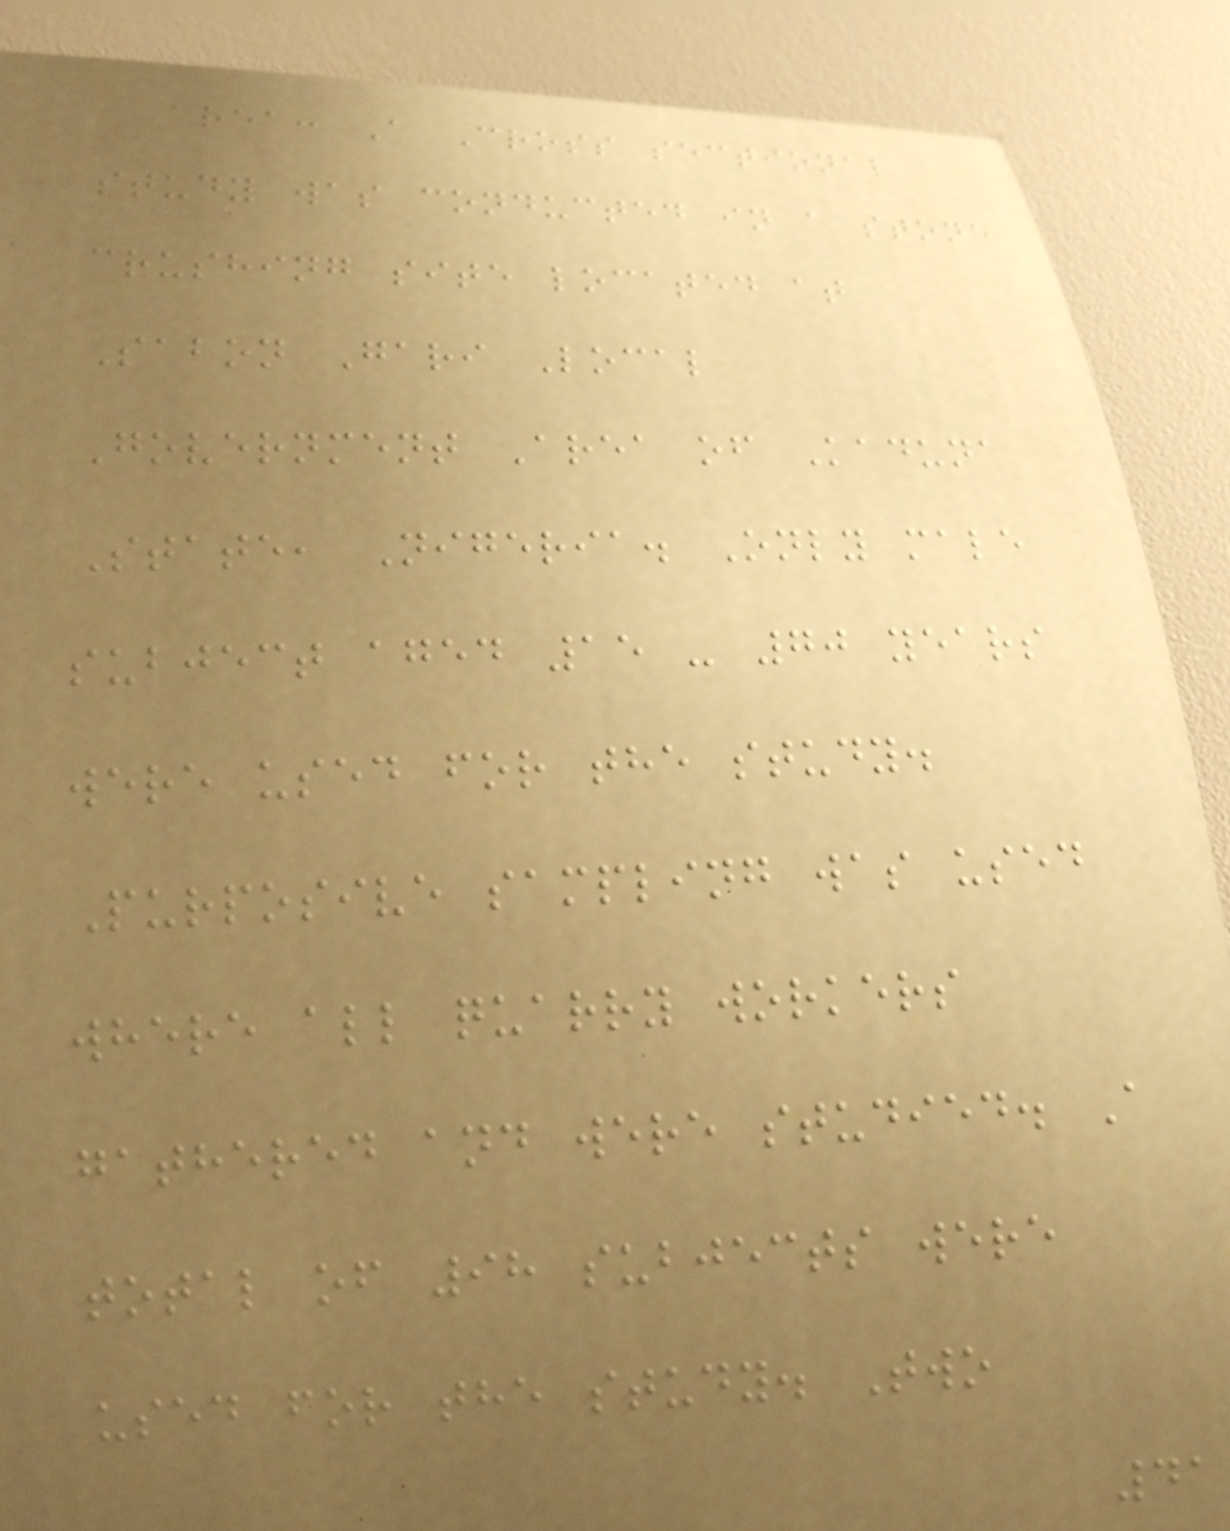area: A Cross sectional
study was conducted in a stone
crushing site located at
Sabon Gari Local
Government Area of Kaduna
State, Nigeria. Only male
subject aged 15 - 70 years
were used for the study.
Purposive sampling was used
where all quarry workers
gathered and were studied. A
total of 98 subjects were
used for the study. Two
41
